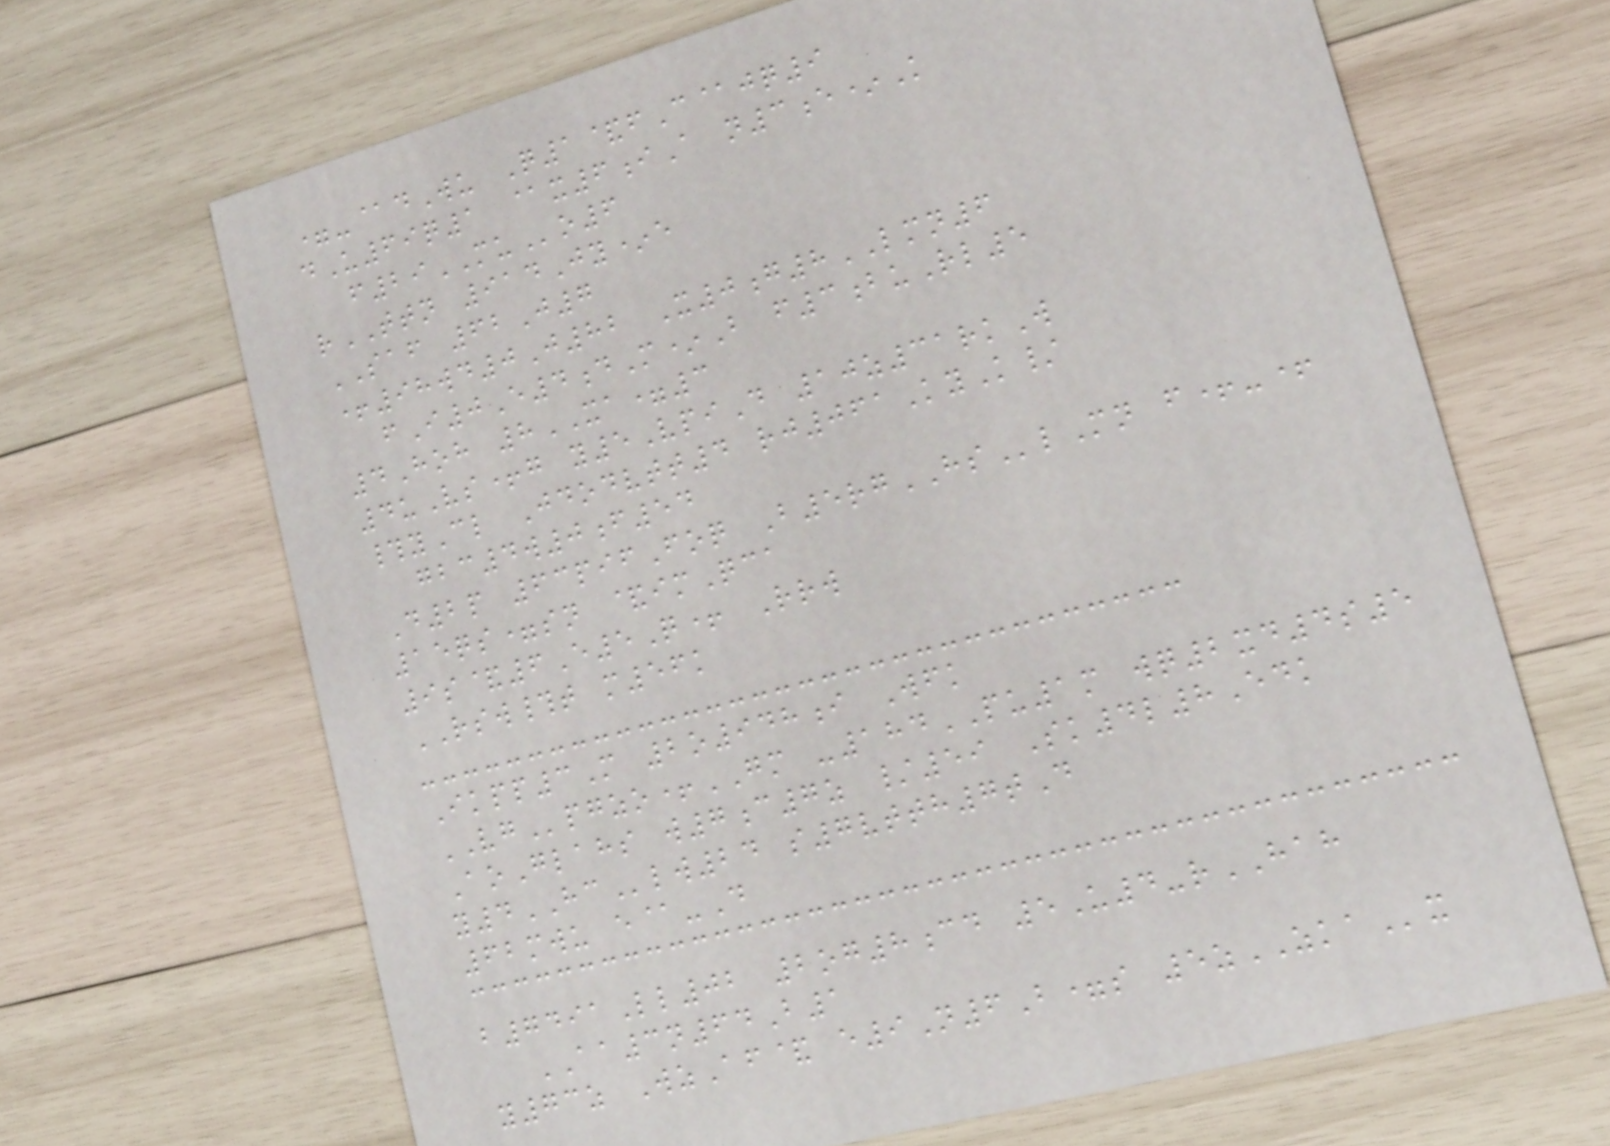=-@dWu Q1&fC@jq9
dU69q1 @x6iA n3e*K
f29MUo6
rTTN 914Jy*e
SAF 62J7
+98wd0J82 X0g8LMN6
fI0E4dM*B f3buRl5
4Hoh 8XA=3
4uVs+g y5VpiD 10z31rkW
#yCl Jdodvtt4 rj061KyK/
gbc4w0f54
D2p 63pifFoq B5rgHSlMn f+-+
15qs=sn &imQca
9s&6E5Q+ Rrw
RSW#t m56k
Ikpp3M 2o948i Wfk
VGpgzo+GM -184PU1m wq2xd4s5
AoGlahs w7c7z /59 Sk4l8Edk
y4HClw24 s7vtth7tD
62mwu e@-D
b7491Ll02 2og8cd 5U4-rHAH
AA3n64B1
y73z WzAf& e9N6B=s 5zZKAx
